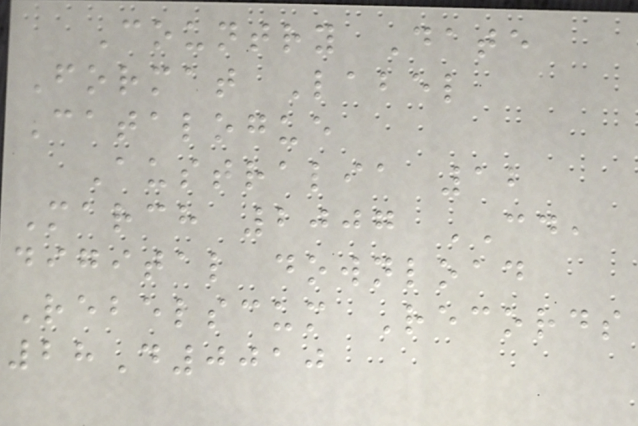Country Date
Format Label
Catalogue
Australia 12
March 2007 CD,
digital download
Rebelscum Records
28D0010
